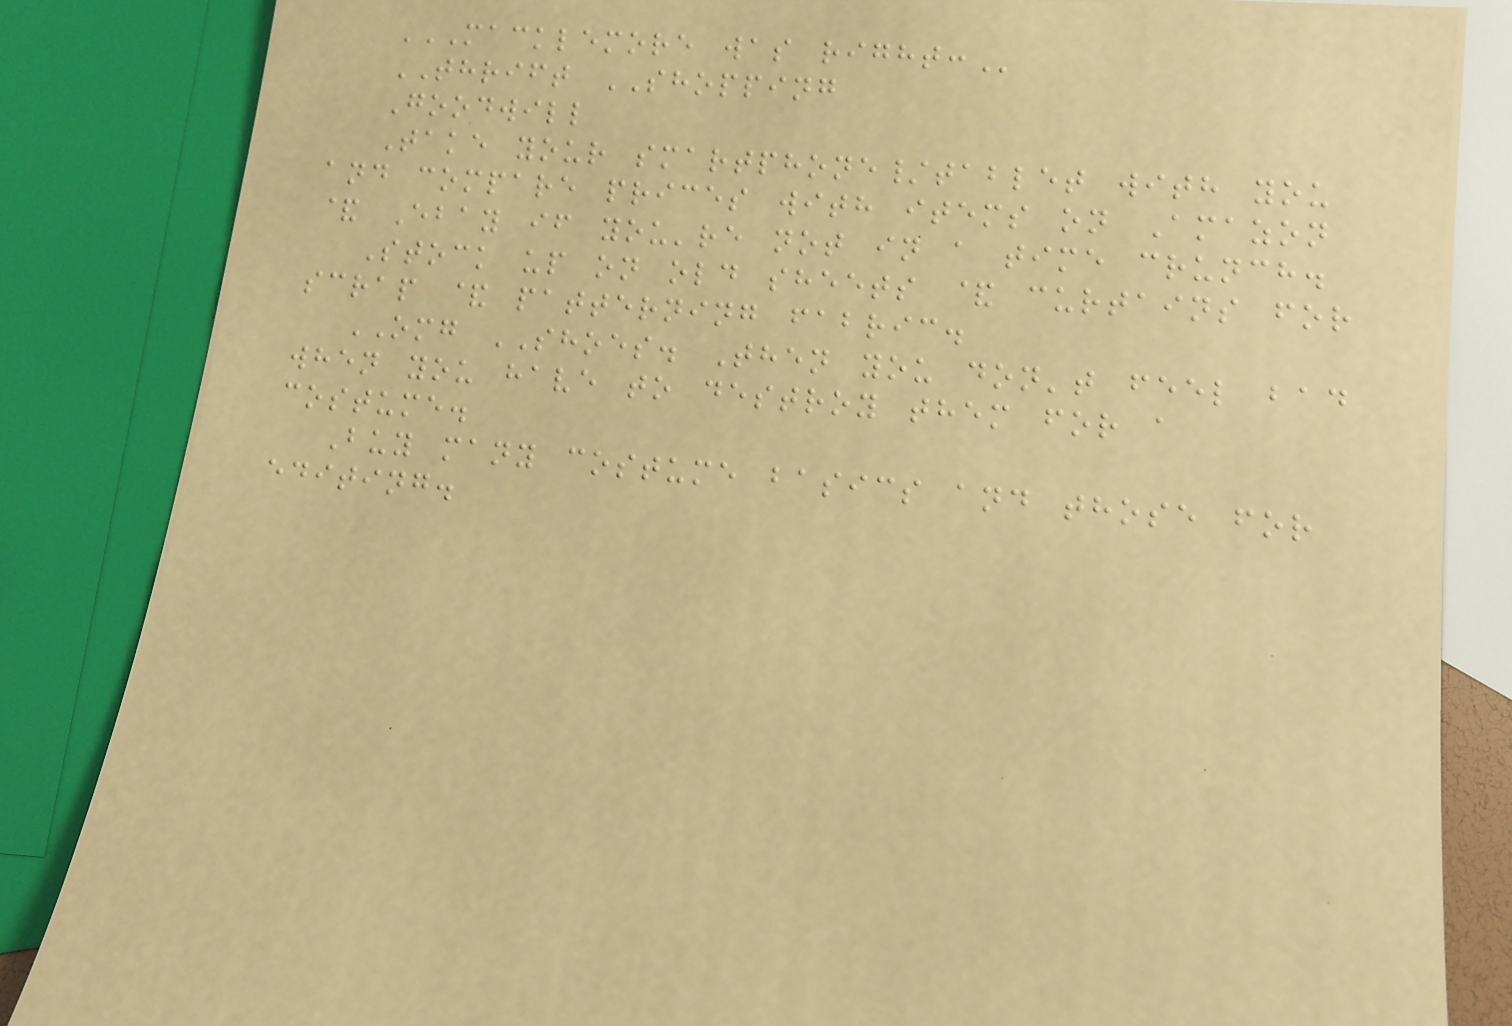MACKLEMORE WAS RIGHT:
THRIFT SHOPPING
Goodwill
Take your smartphone/tablet with you
and compare prices with items on Amazon
& Ebay if you're not in a time crunch.
Stock up on old sheets & curtains for
scrap & patterning fabric.
OMG SHOES. Then you don't feel bad
when you have to destroy them for a
costume.
Buy many costume basics and those for
editing.
